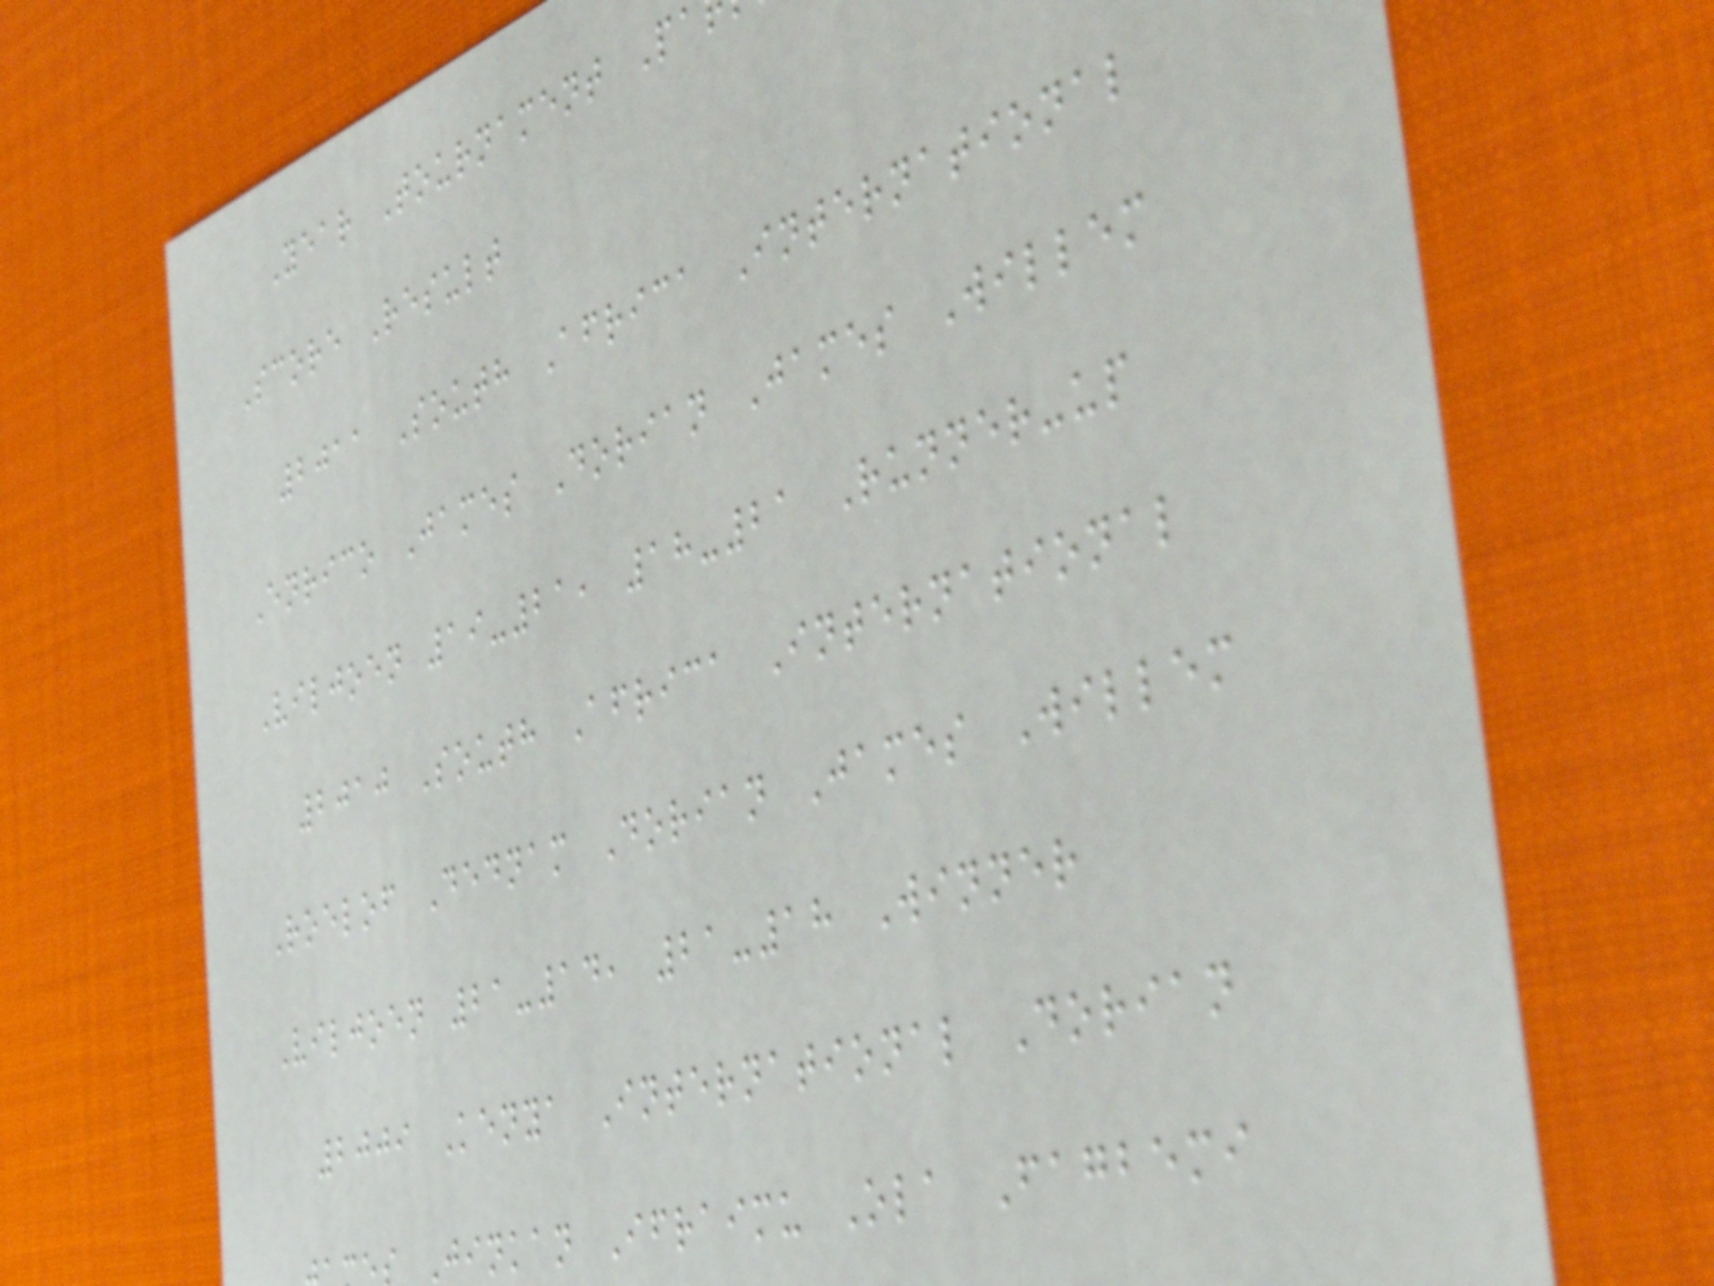Year Tournament Pa
Score Result
2011 South Africa International
Enrico James Dorian James Willem
Viljoen 19-21, 18-21 Runner-up
2010 South Africa International
Roelof Dednam Dorian James Willem
Viljoen 21-14, 21-18 Winner
2009 Kenya International Dorian
Jinkan Ifraimu Ola Fagbemi
